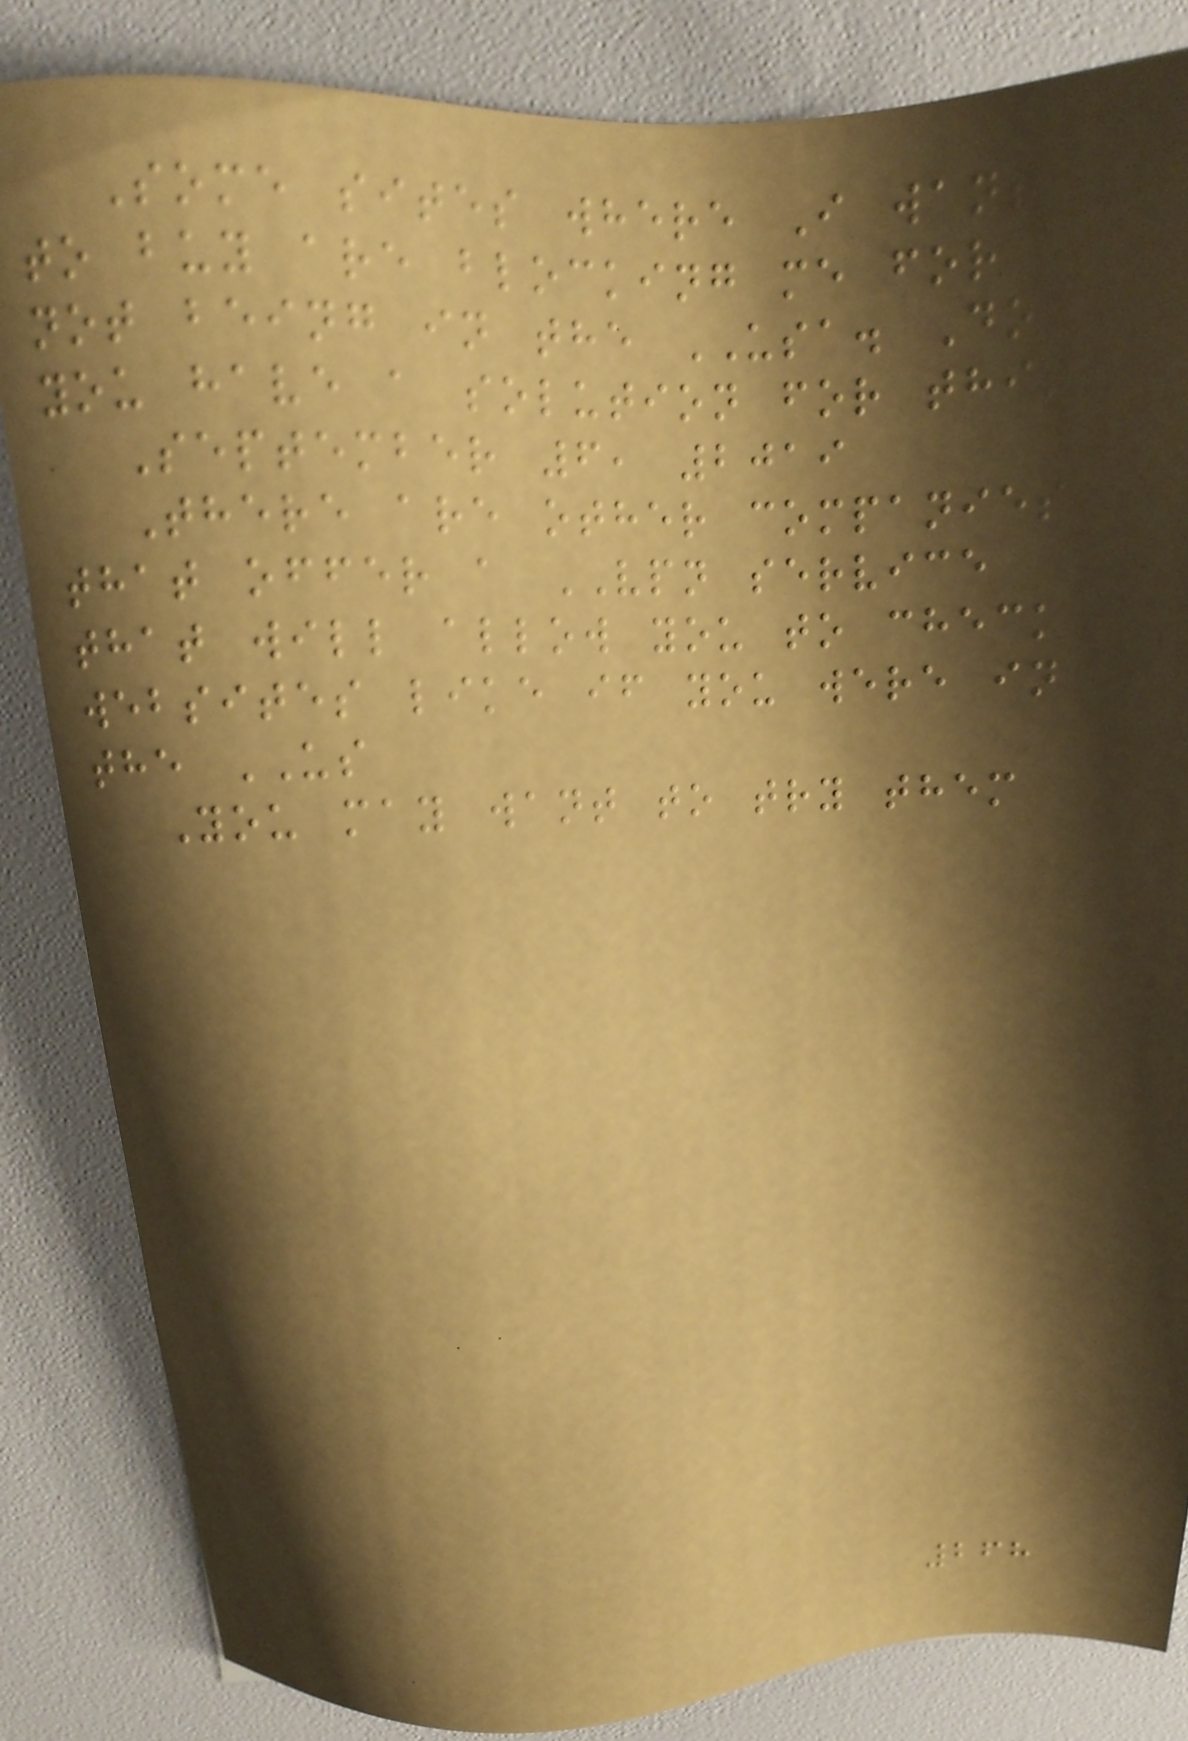Some sites where I want
to buy are blocking me for
not being in the USA. Do
you have a solution for this?
September 6, 2019
There are other companies
that offer a VPN service
that will allow you to check
websites like if you were in
the US
You may want to try them
268
